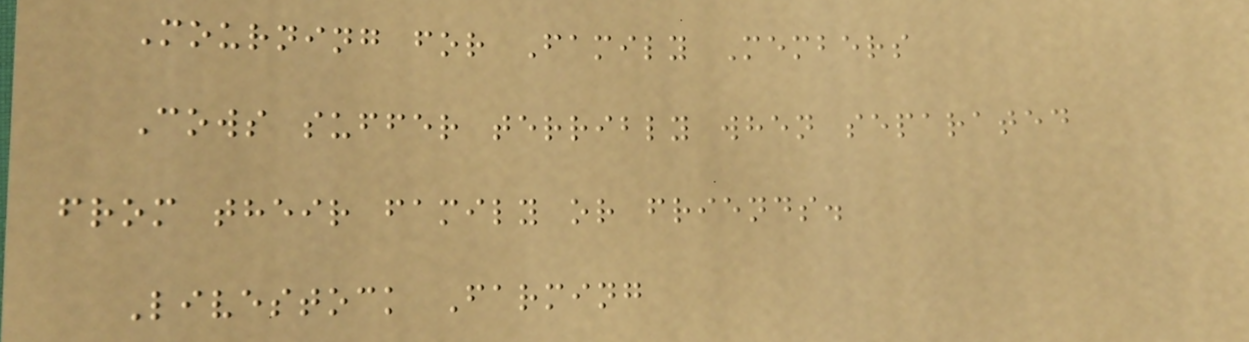Mourning for Family Members
Cows suffer terribly when separated
from their family or friends.
Livestock Farming
